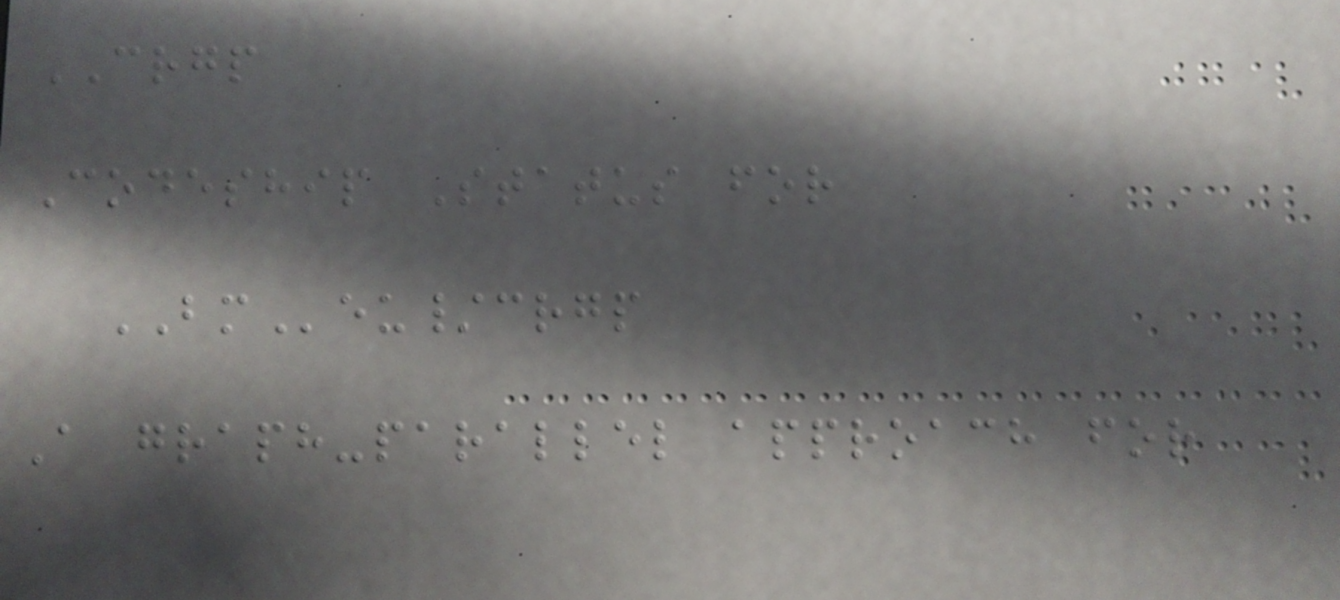CRGP
Codeship Status for
BMeu/crgp
A graph-parallel approach for
